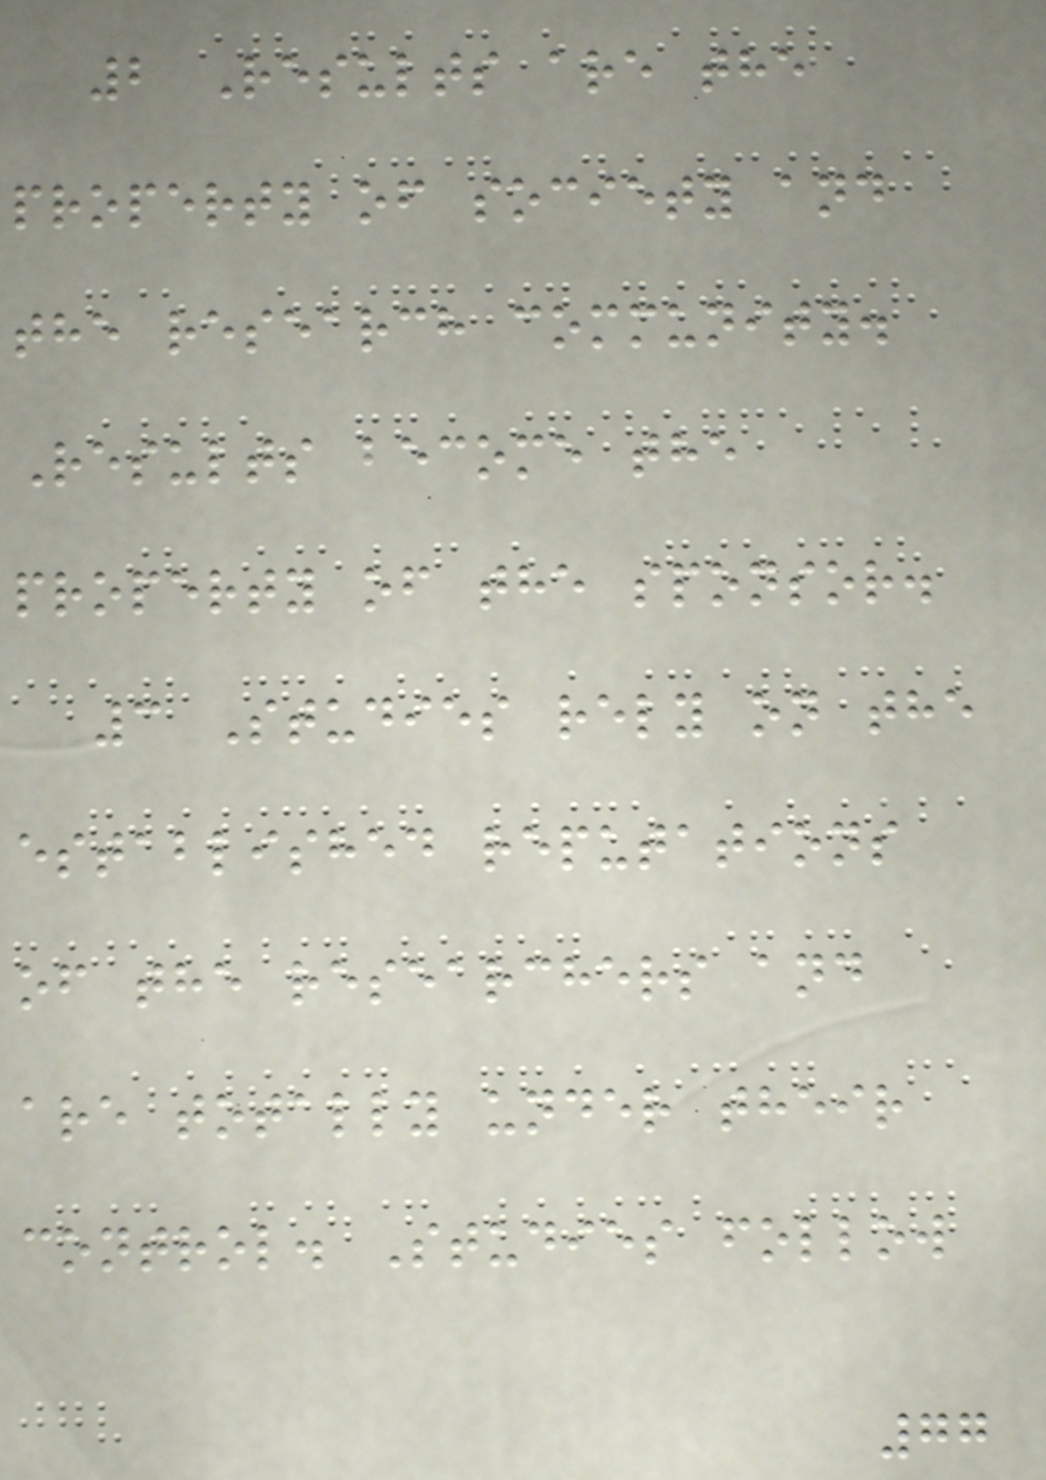2 Results are the
property of society and
the research community.
Results become the
property of the sponsor.
3 Studies rely on the
established reputations
of the researchers and
are totally under their
control. Studies follow
77
